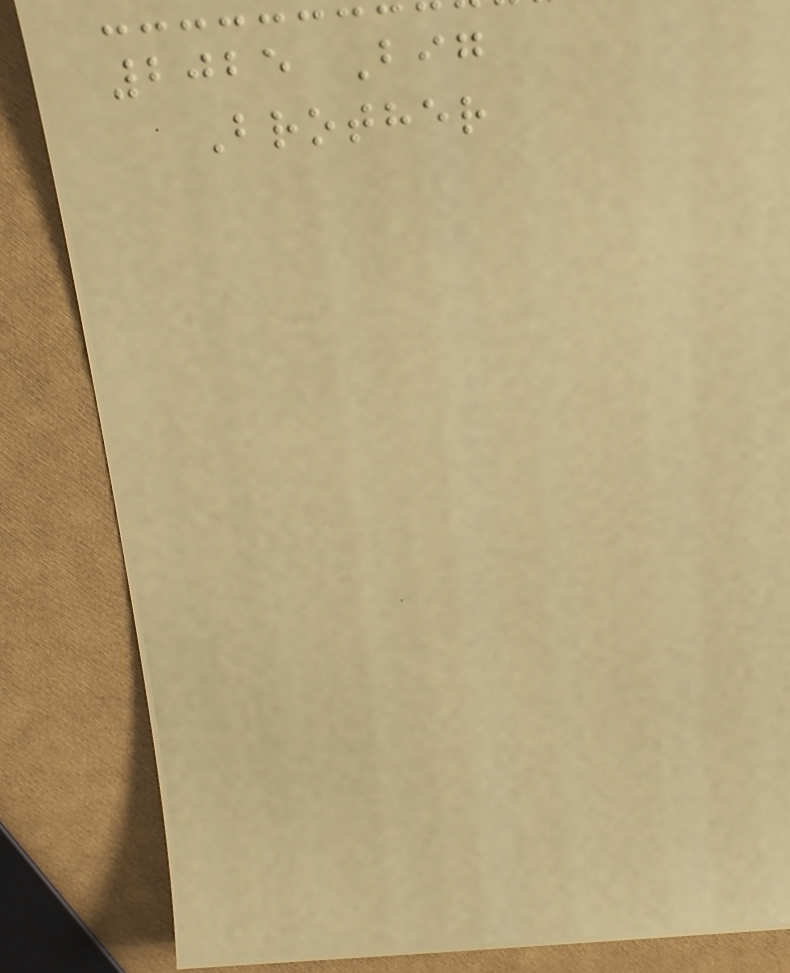2025 Big
Brother
